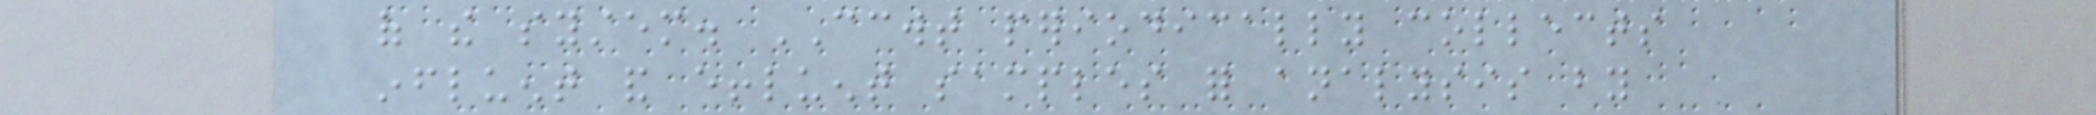of the system. CCWT periodically collects
influent and effluent samples for analysis by
